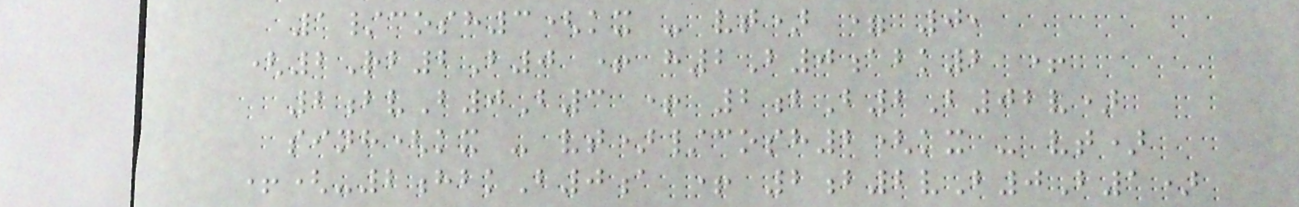1/cosh3(kx - vt) = 0,
(2Rb2B0 + h2B0abk2 +
2bvB0B3 + 2bB2B02v)
sinh(kx - vt)/cosh2(kx - vt)
+(-2hbkB0a + 2b2vB0B1)
